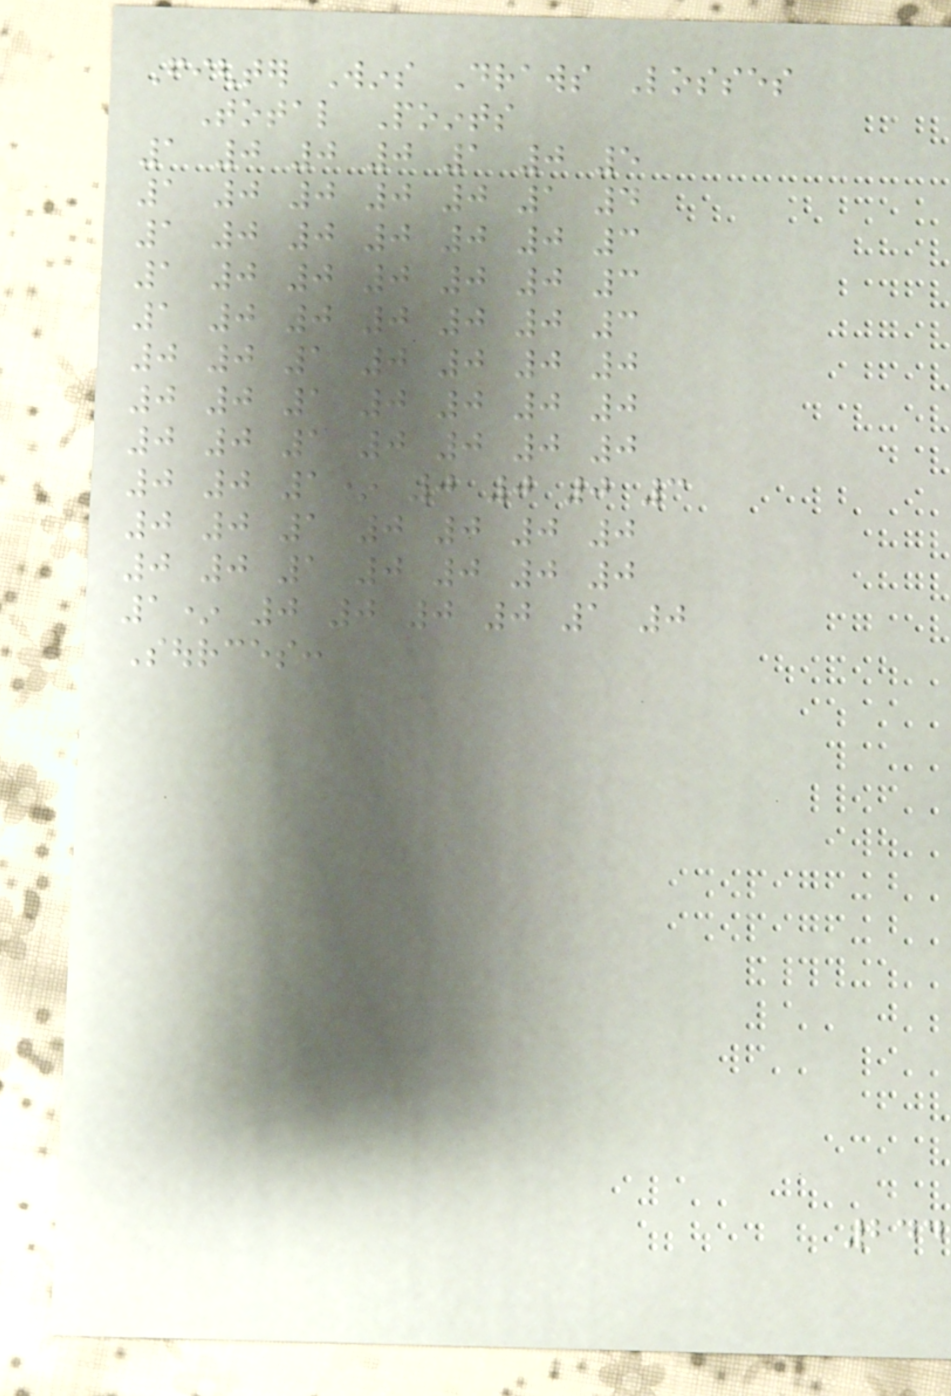Fighter Wins Draws Losses
Total Points
1 0 0 0 1 0 5
1 0 0 0 0 1 4
1 0 0 0 0 0 3
1 0 0 0 0 0 3
1 0 0 0 0 0 3
0 0 1 0 0 0 0
0 0 1 0 0 0 0
0 0 1 0 0 0 0
0 0 1* 0 0 0 3
0 0 1 0 0 0 0
0 0 1 0 0 0 0
1* 0 0 0 0 1 0
Sources:
244
